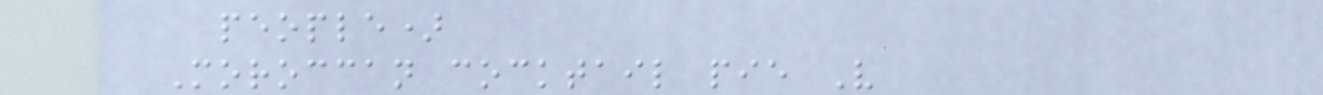people)
Moroccan cocktail pie V
